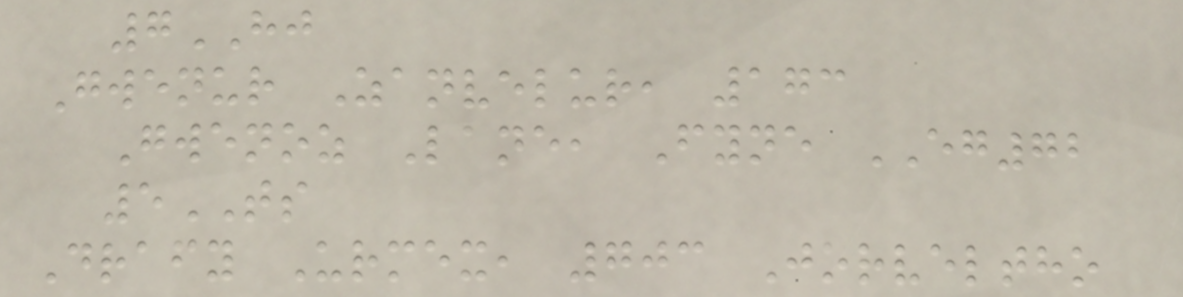7HJ
Gwenur Zanvelur, 173
Gwenoz Lane, Fyne EG72
5TS
Drafy Urmex, 703 Jorveltho
